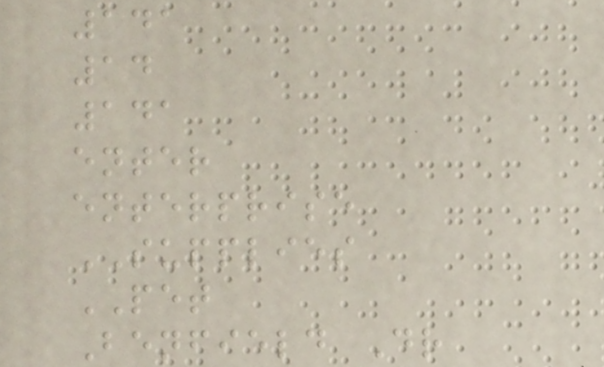141
14
141
enter
enterprise
SUPPLIES
PET
Benfield Dr
